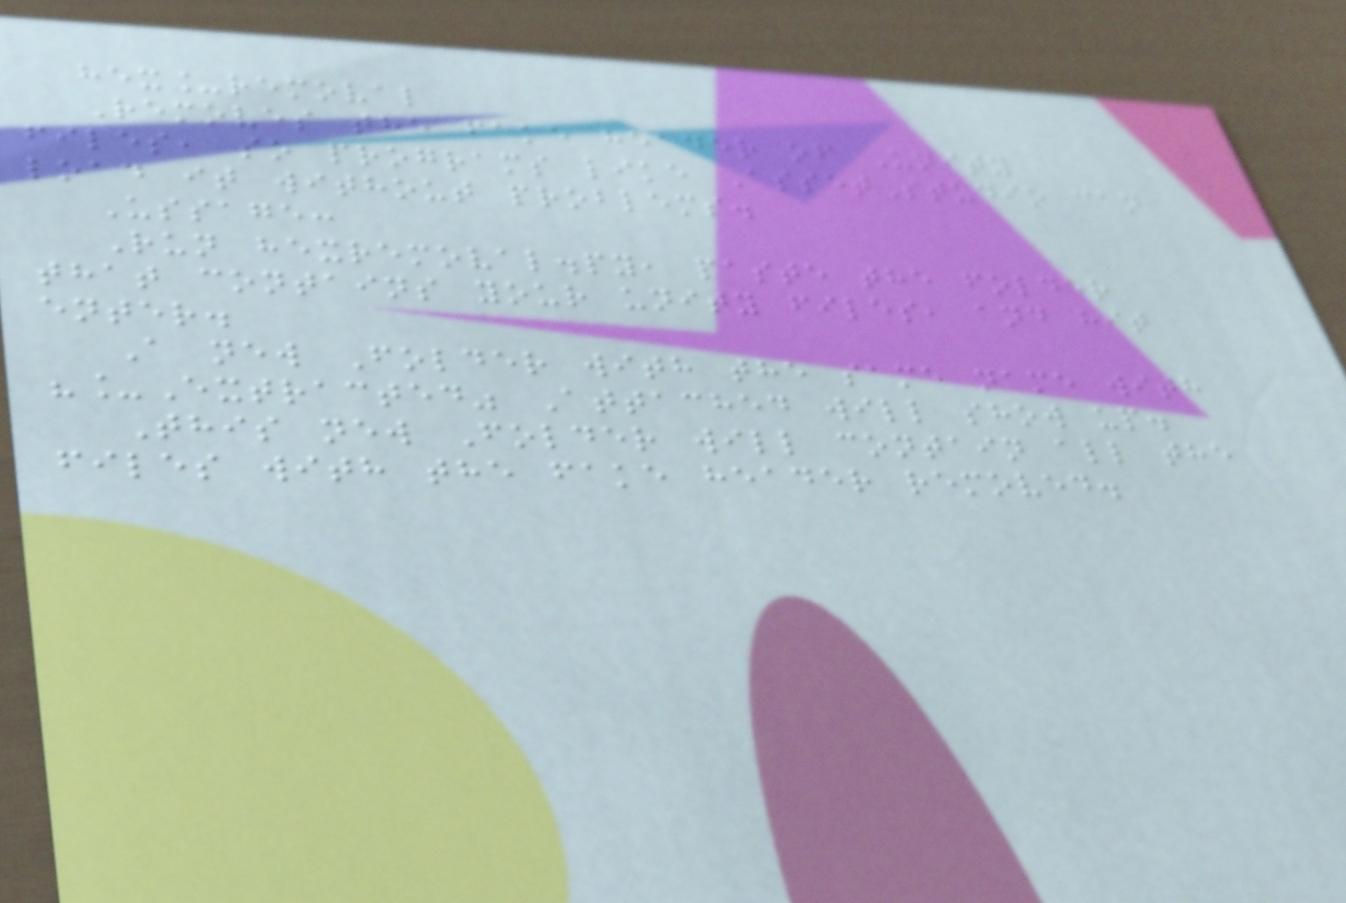hex_removal
Removes the fake header of Unity
files, so programs like AssetStudio can
load it without problems.
Ussage:
Run hexremoval.py, paste the folder
that contains your unity files, and hit
enter.
A new Folder with the same name with
"_Extracted" Attached will show up.
This new Folder will contain all the
files with the fake header removed.
